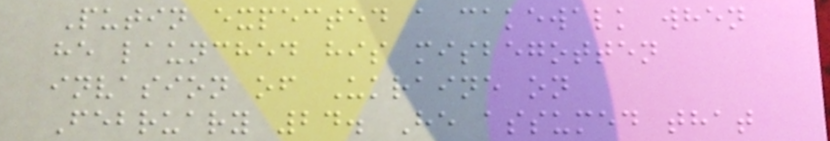Putin expected a cakewalk when
he launched his misbegotten
invasion of Ukraine on
February 24. He assumed that
